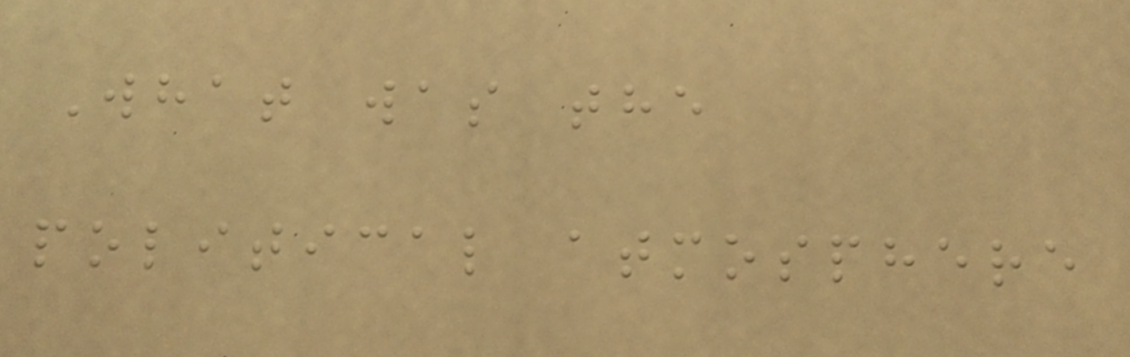What was the
political atmosphere
